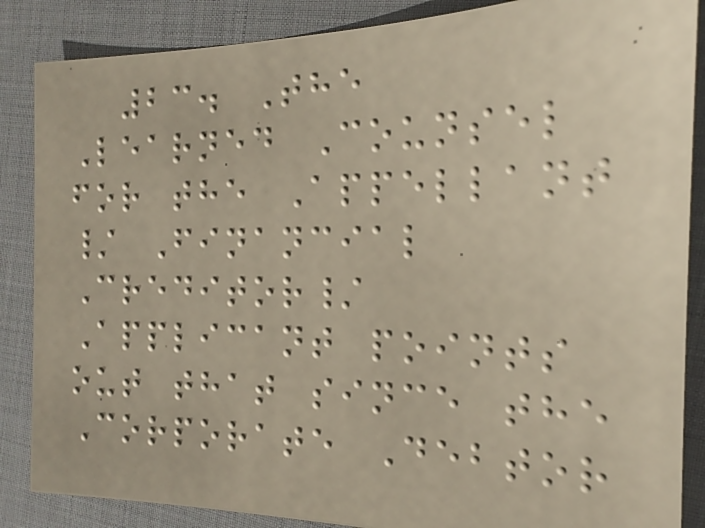23. The
Learned Counsel
for the Appellant
/ Financial
Creditor/
Applicant points
out that since the
Corporate Debtor
